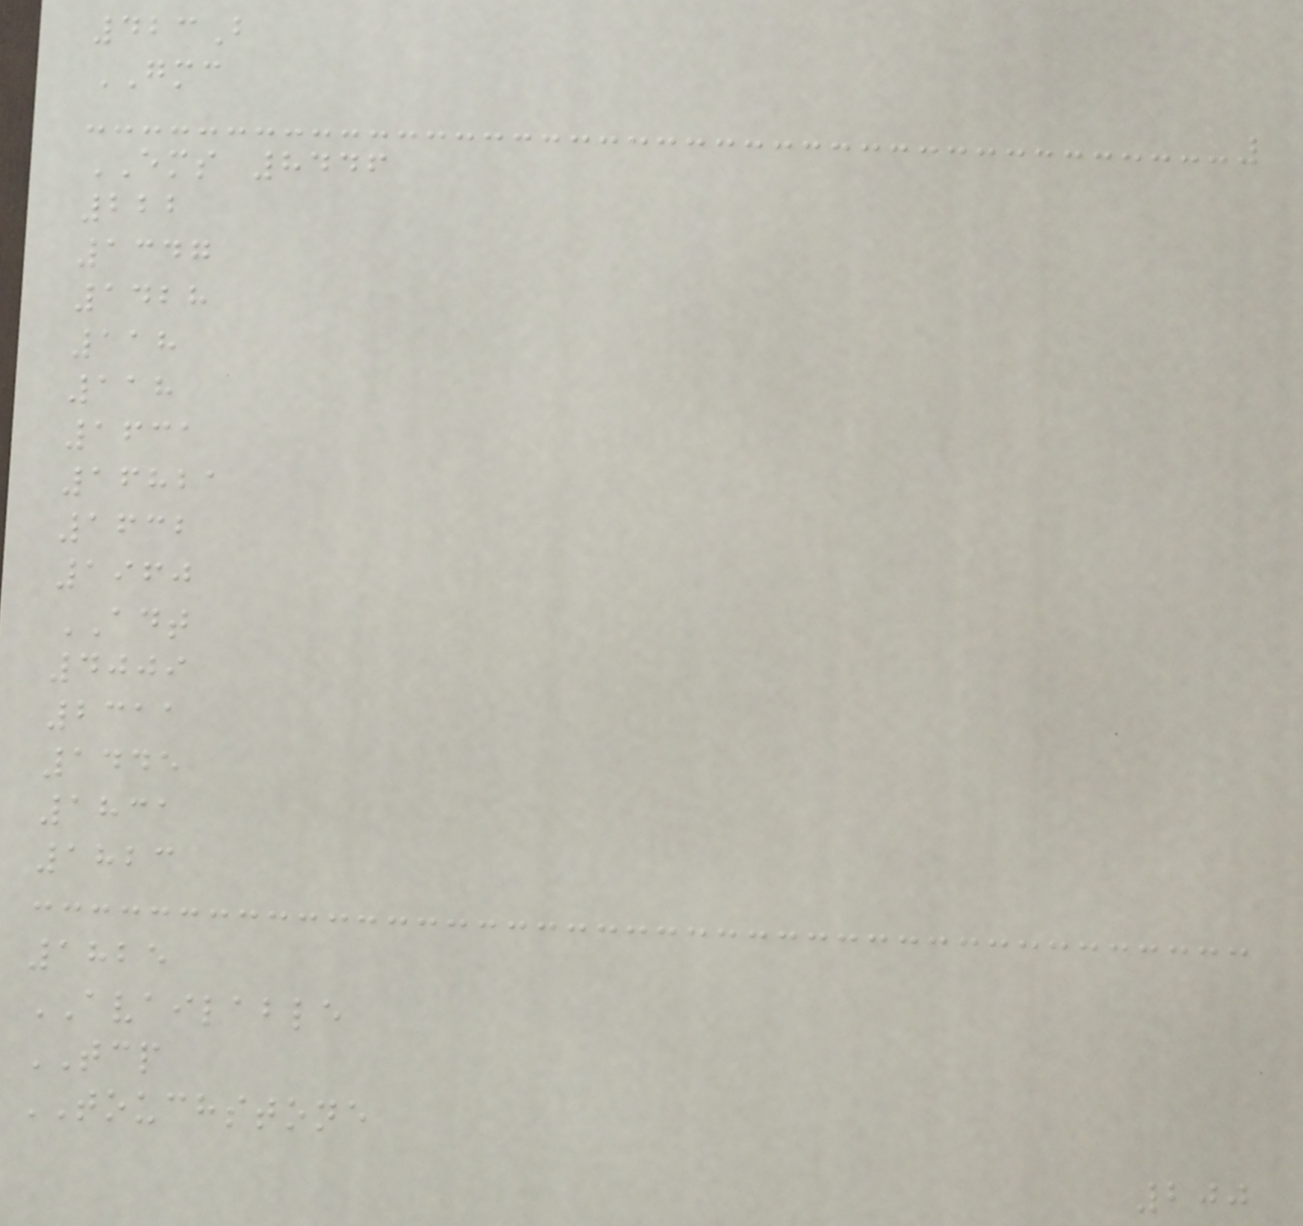423B
GMC
EMS 8446
222
1347
1428
118
118
1631
16821
1632
1960
ADT
4009
2311
1445
1831
1823
1825
AVAILABLE
TCP
TOUCHSTONE
200
